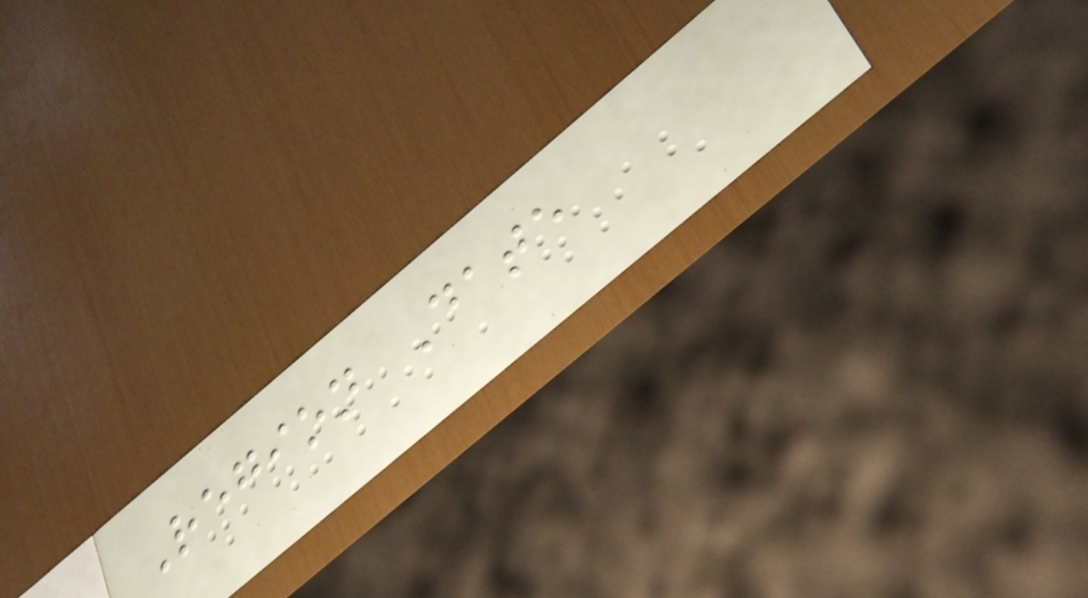Region Date
